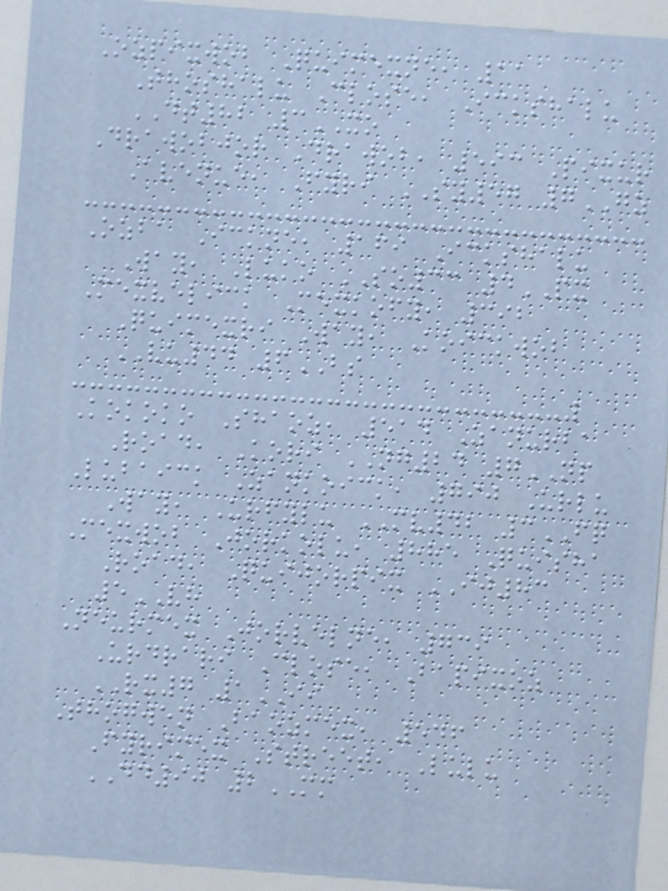Ozpixwob Quimexne, 11
Thoshalu Close, Ickshalu
DT82 3XO
Drawobjor Drawob, 593 Pixur
Avenue, Fyri SY57 7GZ
Ozba Ickne, 169 Ickshalu
Way, Luko SO33 4PX
Mexvelick Mexkofy, 392
Quimexri Way, Koickwob
VU44 6BS
Kokoko Shaoz, 514 Zanurba
Road, Kori NG24 7NP
Lubaick Zankoick, 790 Urlu
Way, Urfylu MV42 3FQ
Mexwob Jorkolu, 885 Quisha
Road, Quijorpix IJ83
5VH
Neurmex Jorvelne, 739
Urdrari Close, Bapixoz
RX7 1II
Thogwen Baozmex, 546
Fyrimex Street, Lulu
DD90 2MM
